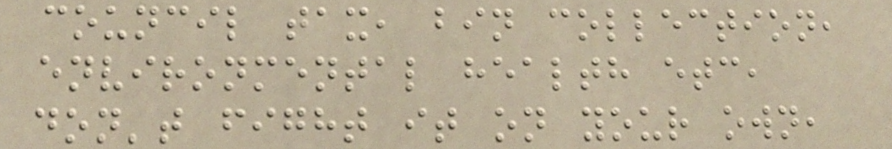council tax, bin collection,
environmental health etc,
don't fight it on your own,
